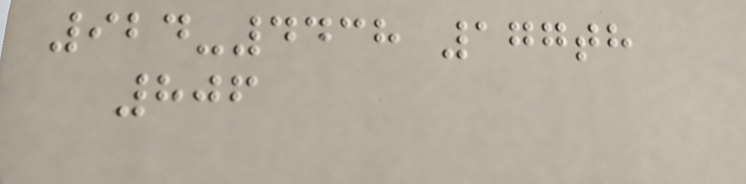924-4438 177th
806
